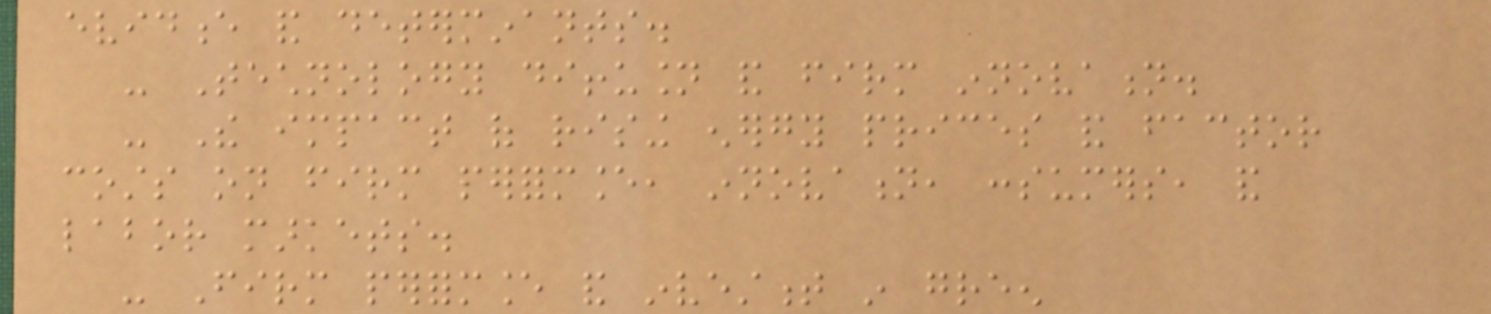evidence and determinants.
- Technology diffusion and firm innovation.
- The impact of rising energy prices and factor
costs on firm performance, innovation, consumers, and
labor markets.
- Firm performance and investment in green
